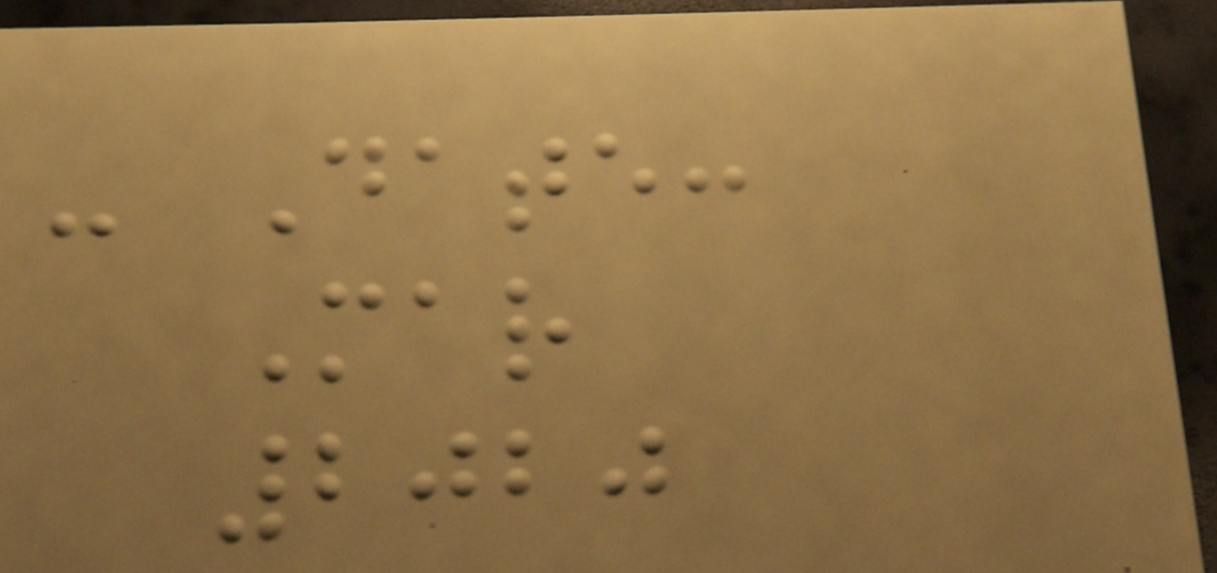- Date:
Mar
2020
